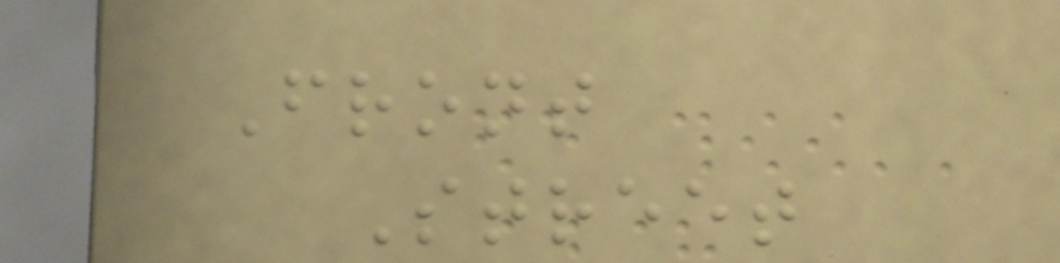Front
Street
